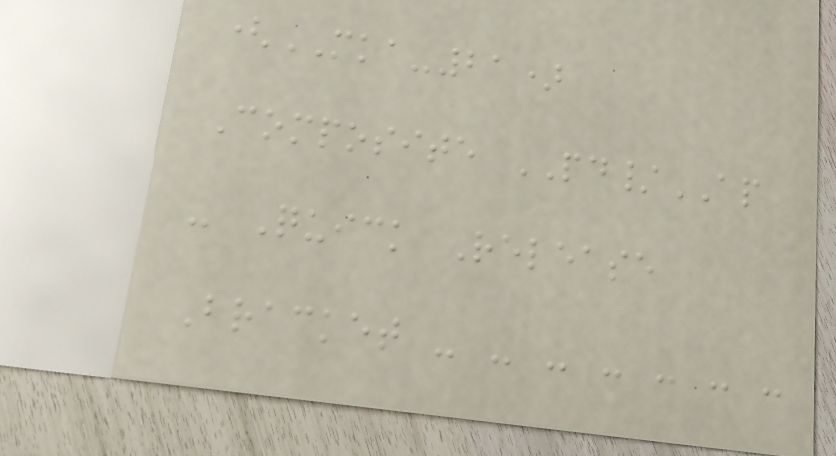(MKA-21)
Composite PD/AP
- Quick Release
Bracket - - - - - - -
